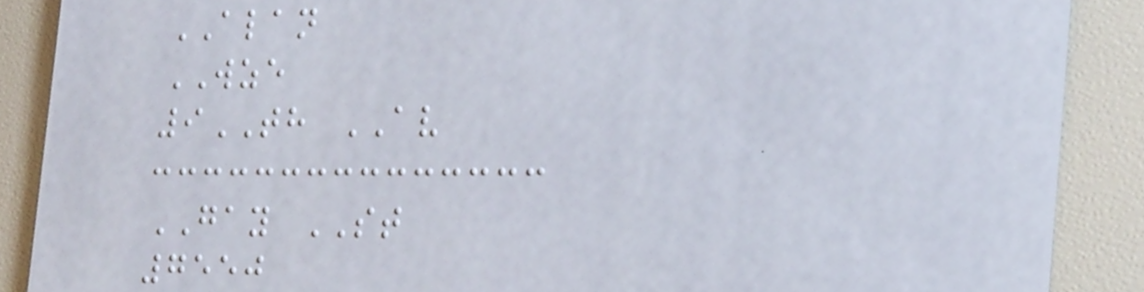ALAN
WZE
9TH AV
GAY ST
7550
